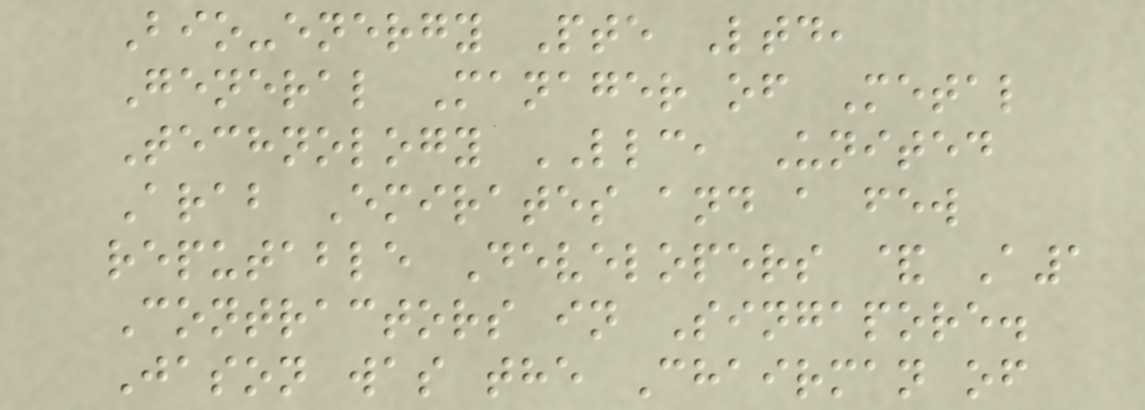Bio-energy Pte Ltd,
General Manager of Metal
Technology LLC, United
Arab Emirates and a few
reputable Developers & A1
Contractors in Singapore.
Jason was the Chairman of
